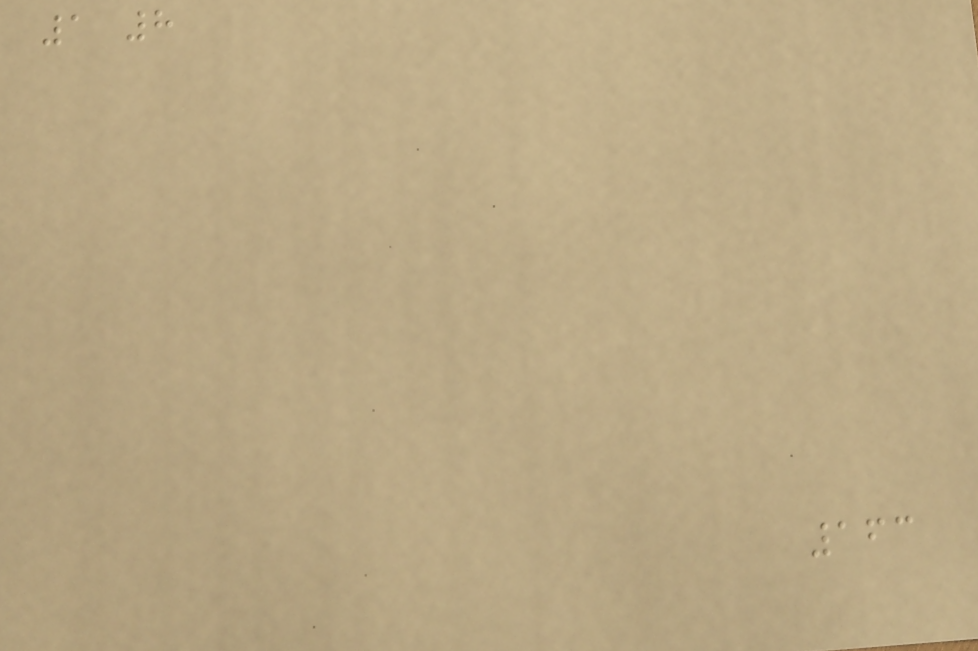1 8
163
